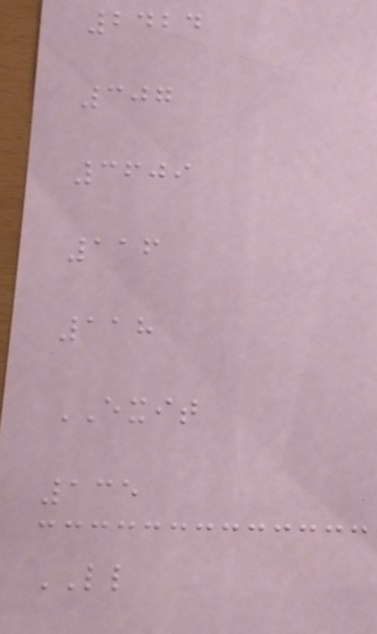2424
307
3609
116
118
EXIT
135
LL
